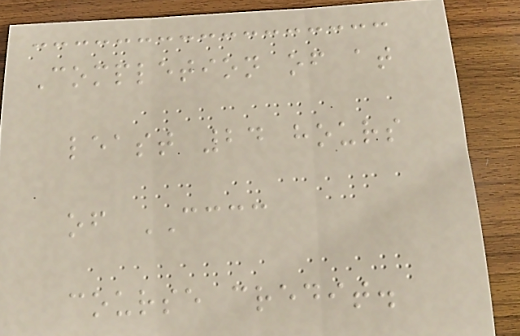Completion of at
least 24 hours
of CCCC
course credit.
